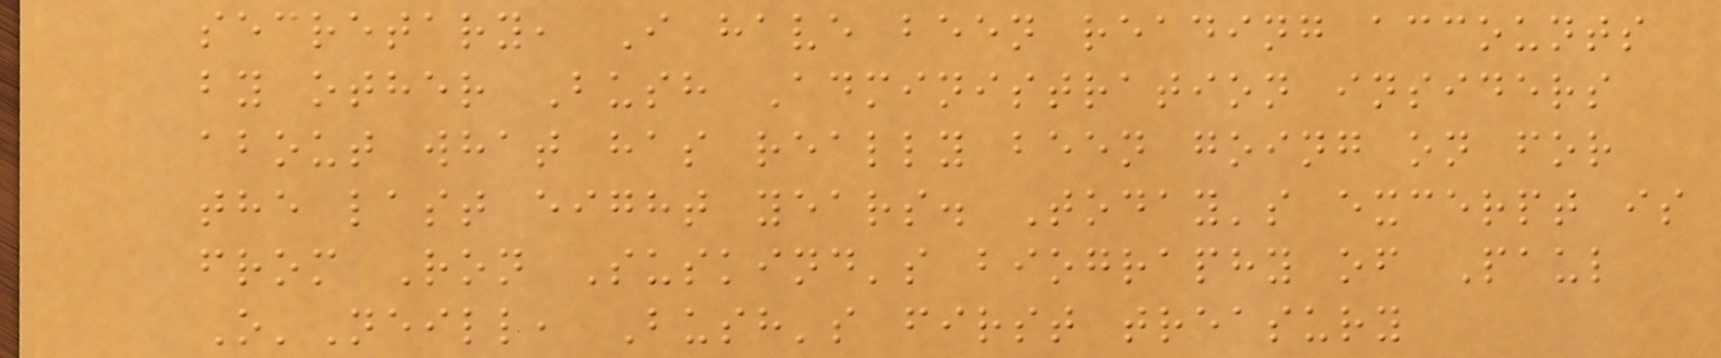secretary, I have been reading accounts
by other Bush Administration insiders
about what has really been going on for
the last eight years. Today's excerpt is
from Ron Suskind's biography of Paul
O'Neill, Bush's first treasury
